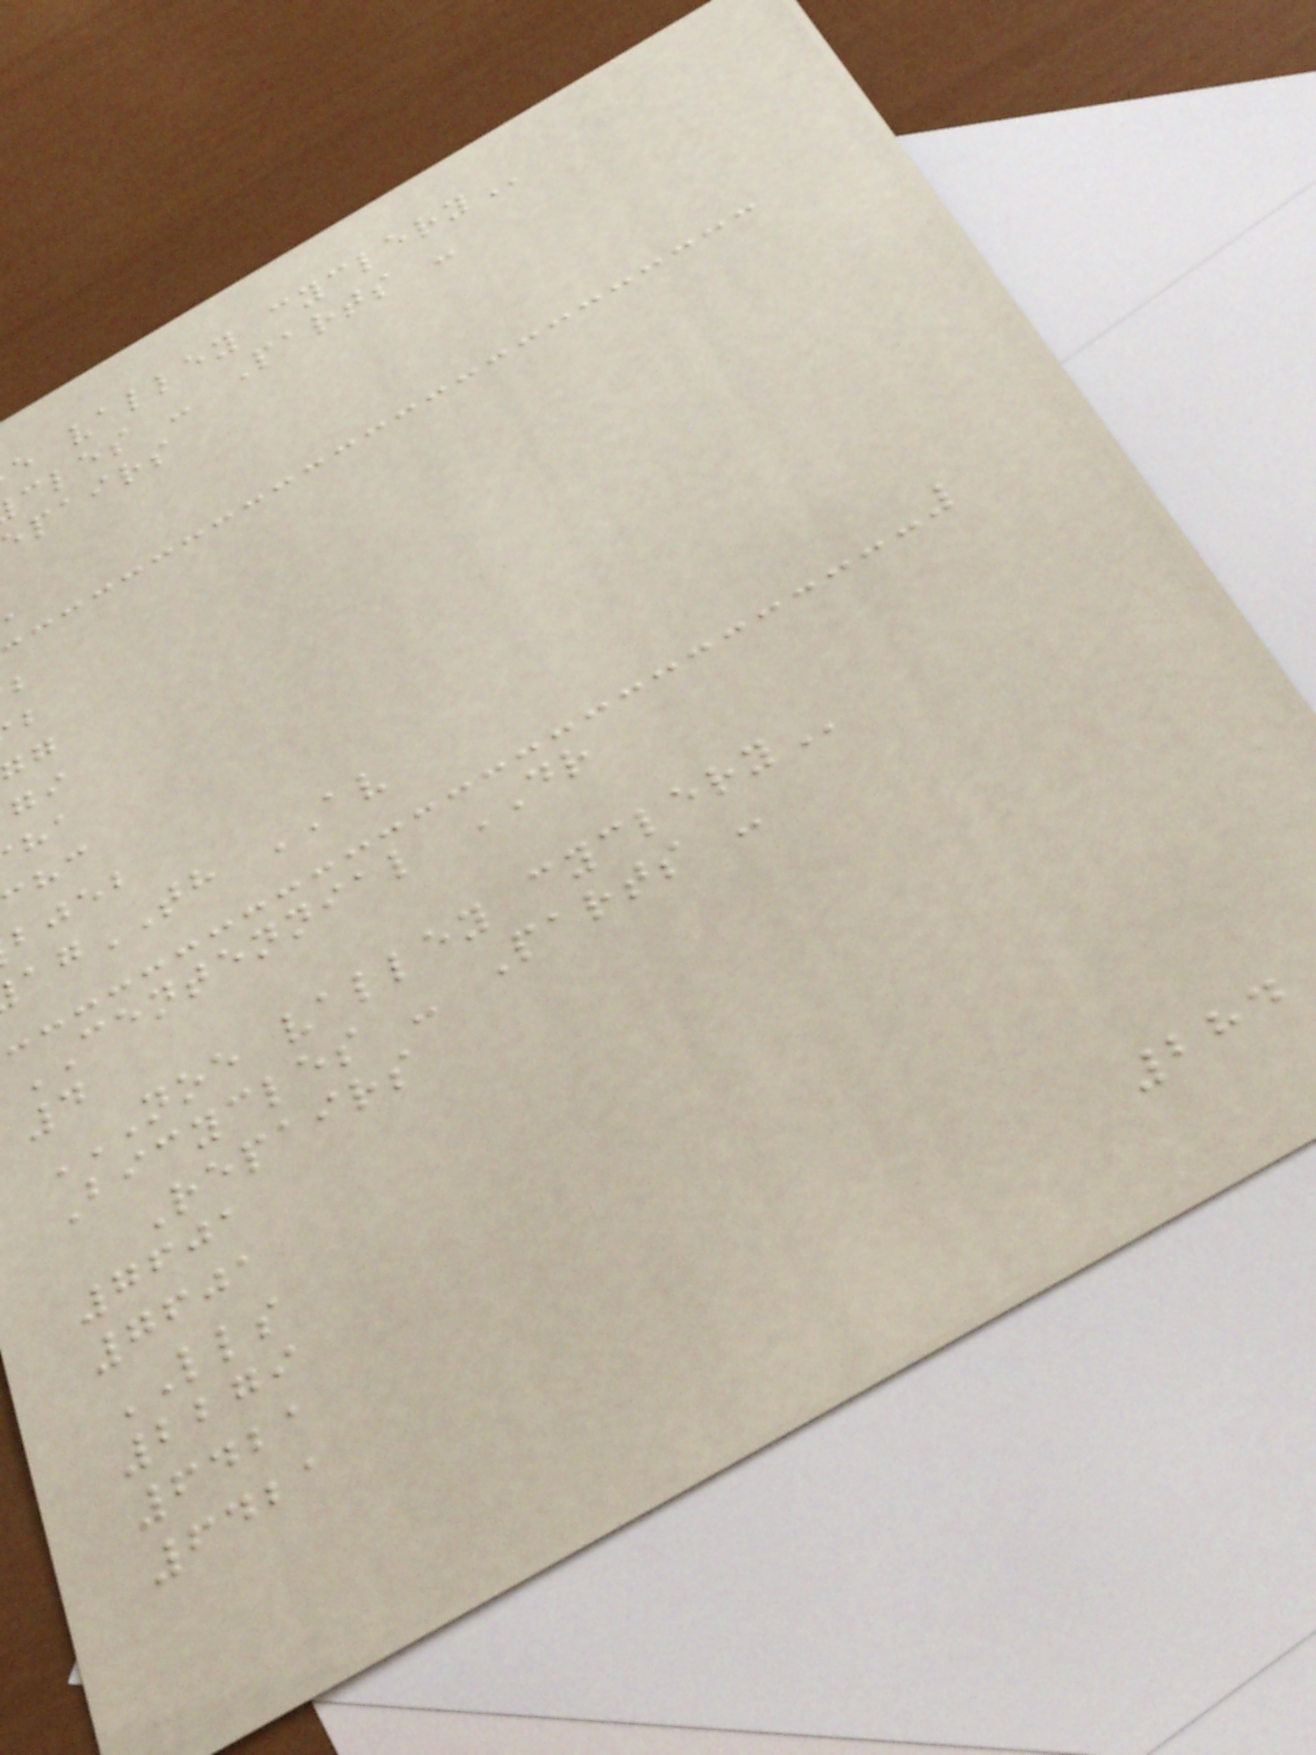e valley
cles - Parts -
pairs
bjeb
TH AV
CENTENNIAL DR
4
NOE VALLEY CYCLERY
Bicycles - Parts -
Repairs
7601
7601
LLS
2279
6421
6421
284
